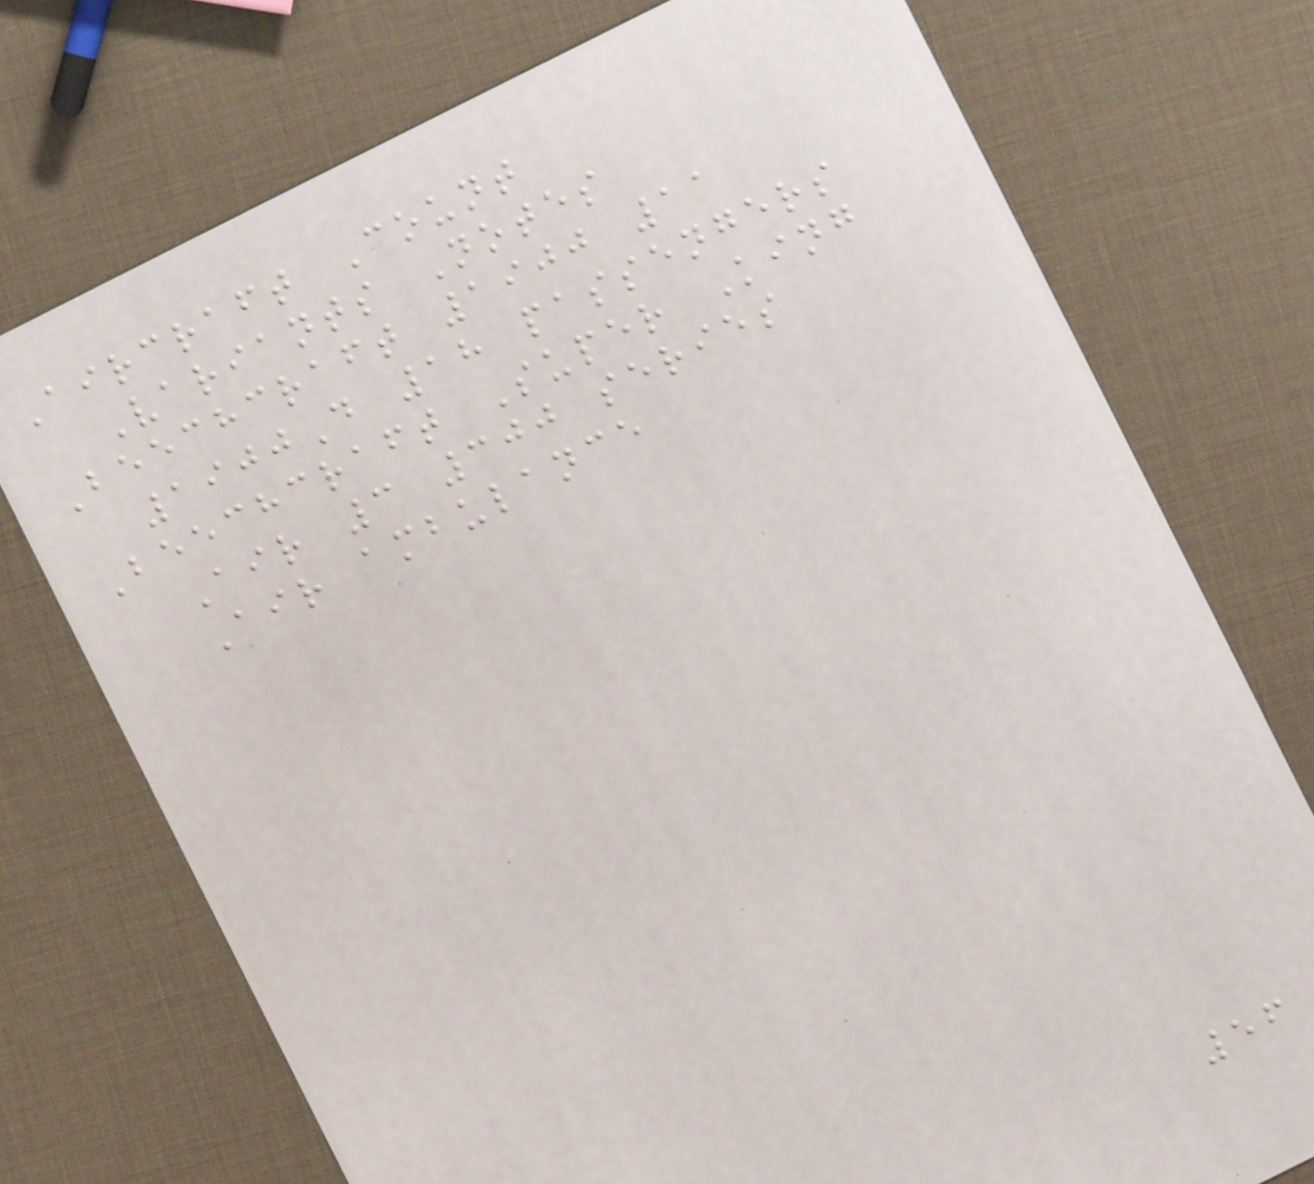Aircraft Count
Variants Notes
Beechcraft 1900 11
1900D 18 passengers
Beechcraft Super King
Air 3 300 series
Air ambulance
56
